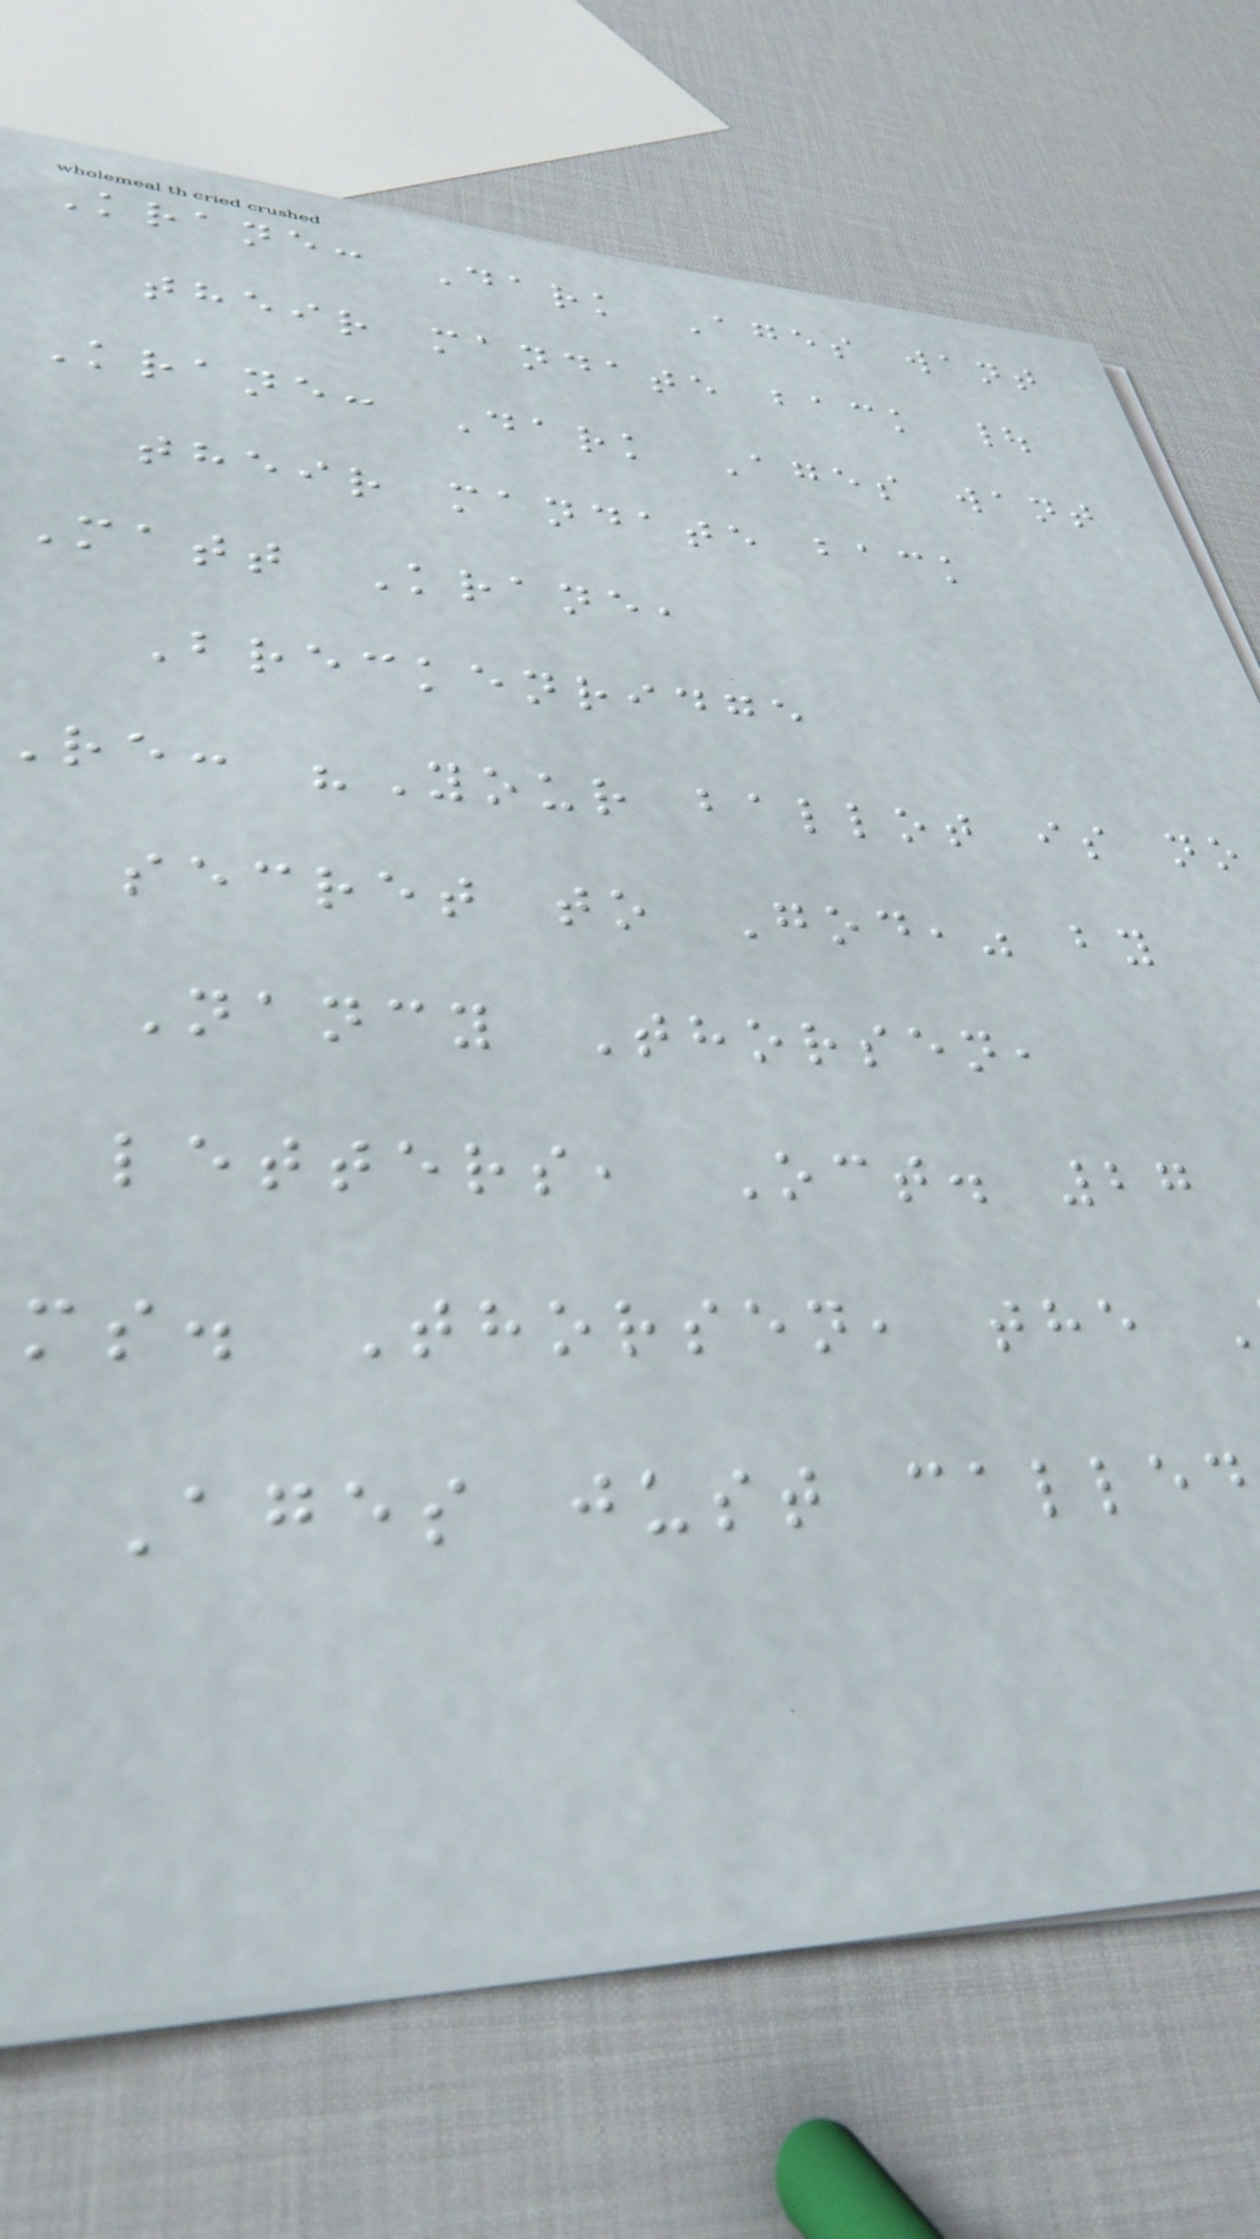Krane: Dark Ages want
their mandate back |
Krane: Dark Ages want
their mandate back
Matt Krane,
Breckenridge
re: "Your ballot is no
secret to God," by
Nancy Thorsen,
letters, Oct. 27
ms. Thorsen, the
Ages just called
